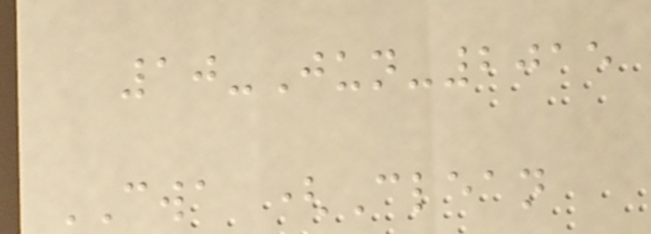10-Jun-2015
CWA (Clean
